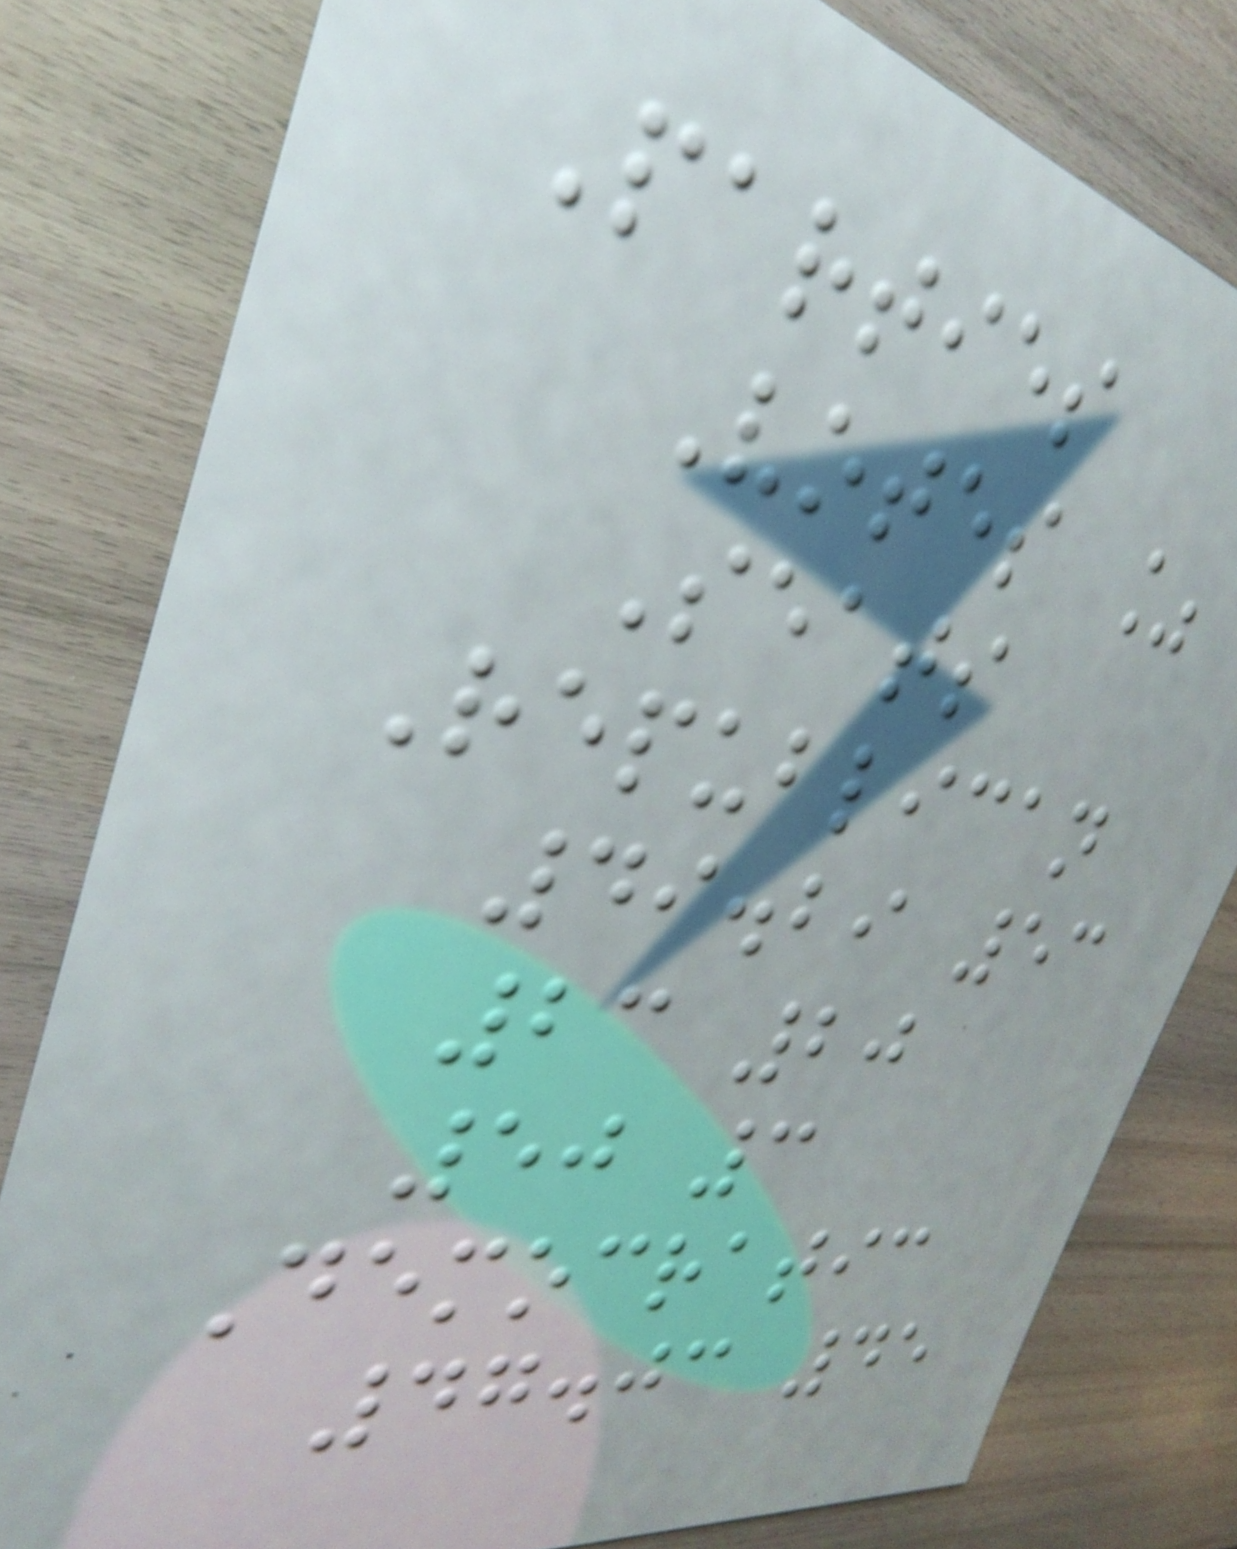Parties
Votes %
Seats
Republican
49.29 53
23 20
50 3
Democratic
47.03 45
